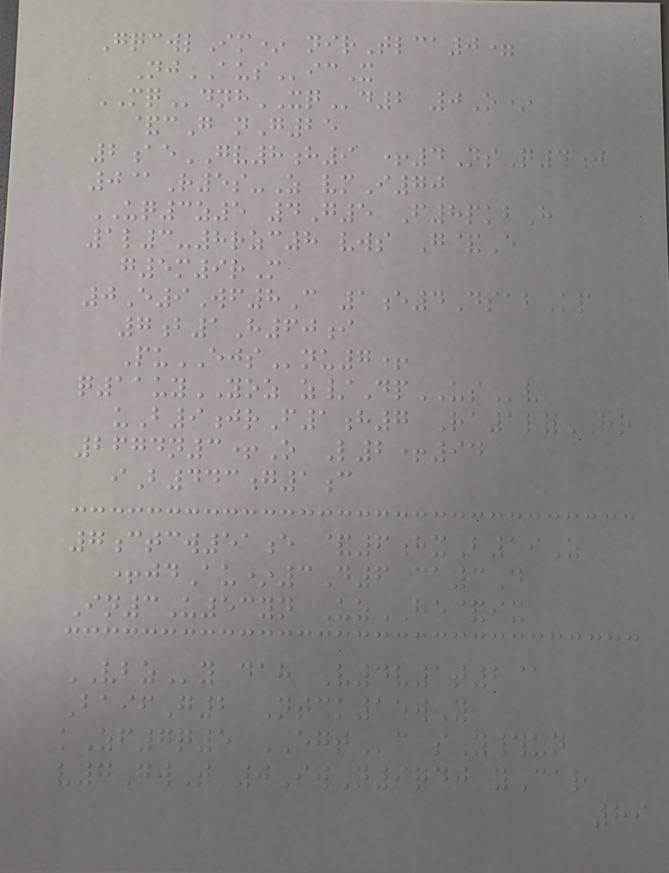GqcwlIm* nirTlca0=
NjAUSicX
MQdnhXQd2 0O*
&cG nG25
2aeGV8h9 +4NsQ4j
0@R5s-Z vmI70
UQ3z5 4G5 F8pkbH
1l3-8rzc8 vws G&E
g5m9rM
0E9Wf8C 1e4DsabKp
7b1H60i
PuEJSnu7+
q11uyYOZ z/DpUSv
uB9jrF1h7 Ra1lyHO
2674n3+O L2+94
iB443g1c
7ctcw51e &6hxB19Z
+jdAu*3D6 ca3D
In3U53yn UzHE&ix
VBZy dah V4v1t2@
BaifG2 Ntck15wY
kZf7q5 EGTc sY#un
v7GwT 0IwN9qdj yCar
89
